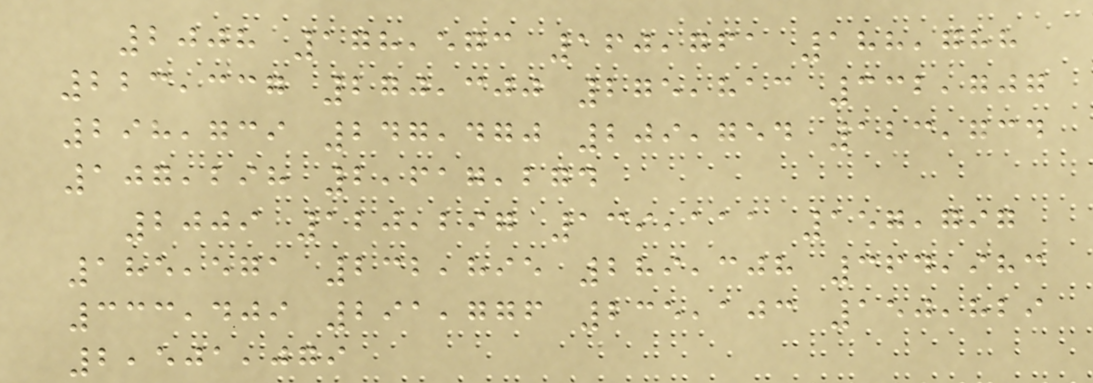2008 178,573 160,761 188,788
223,337 270,300 275,813 332,707
298,739 247,470 209,754 123,734
107,298 2,617,274
2009 120,297 139,111 157,797
185,571 232,895 289,308 364,983
333,409 291,776 235,103 150,829
2,501,079
